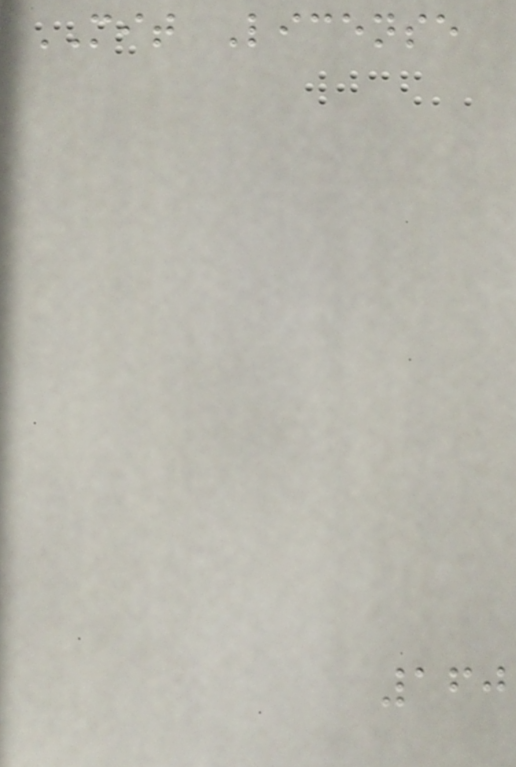MIT License
160
